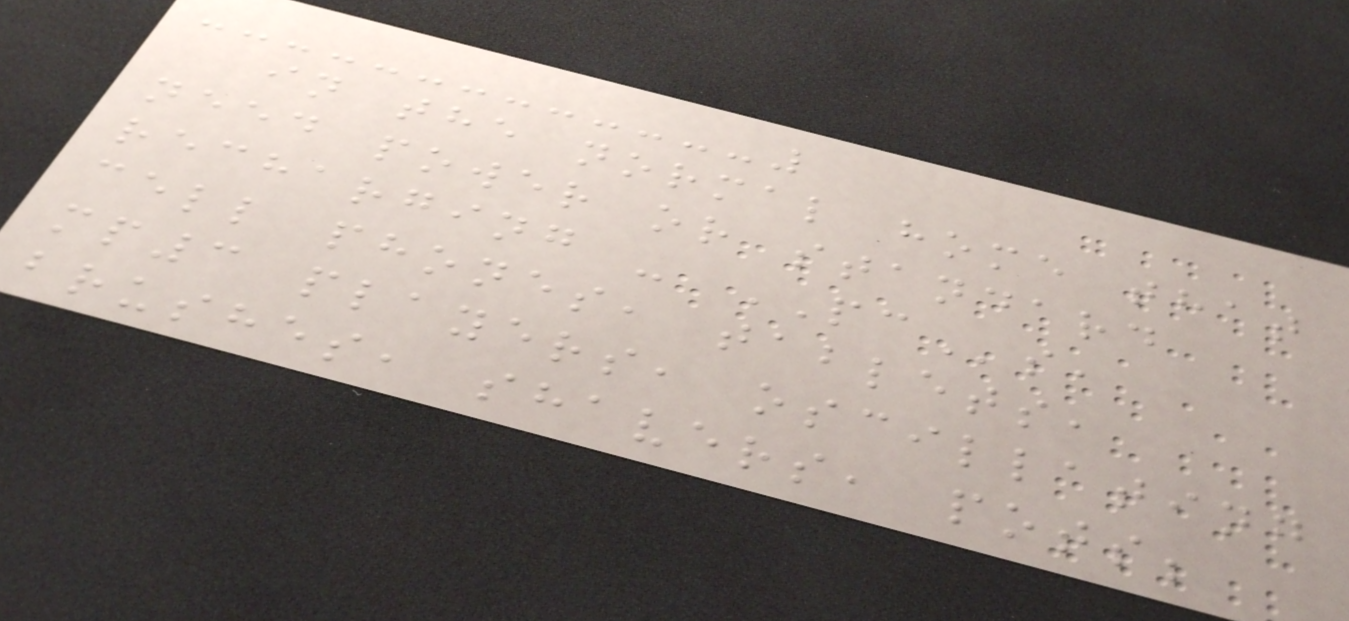in the normal home that
need power or standard
recharging - PCs,
cell phones, tablets,
mp3 players, oscillating
brushes, shavers, pots;
